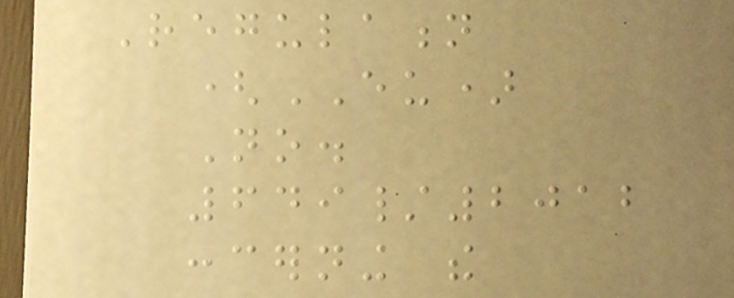Regulation
(EU)
No.
649/2012
concerning the
